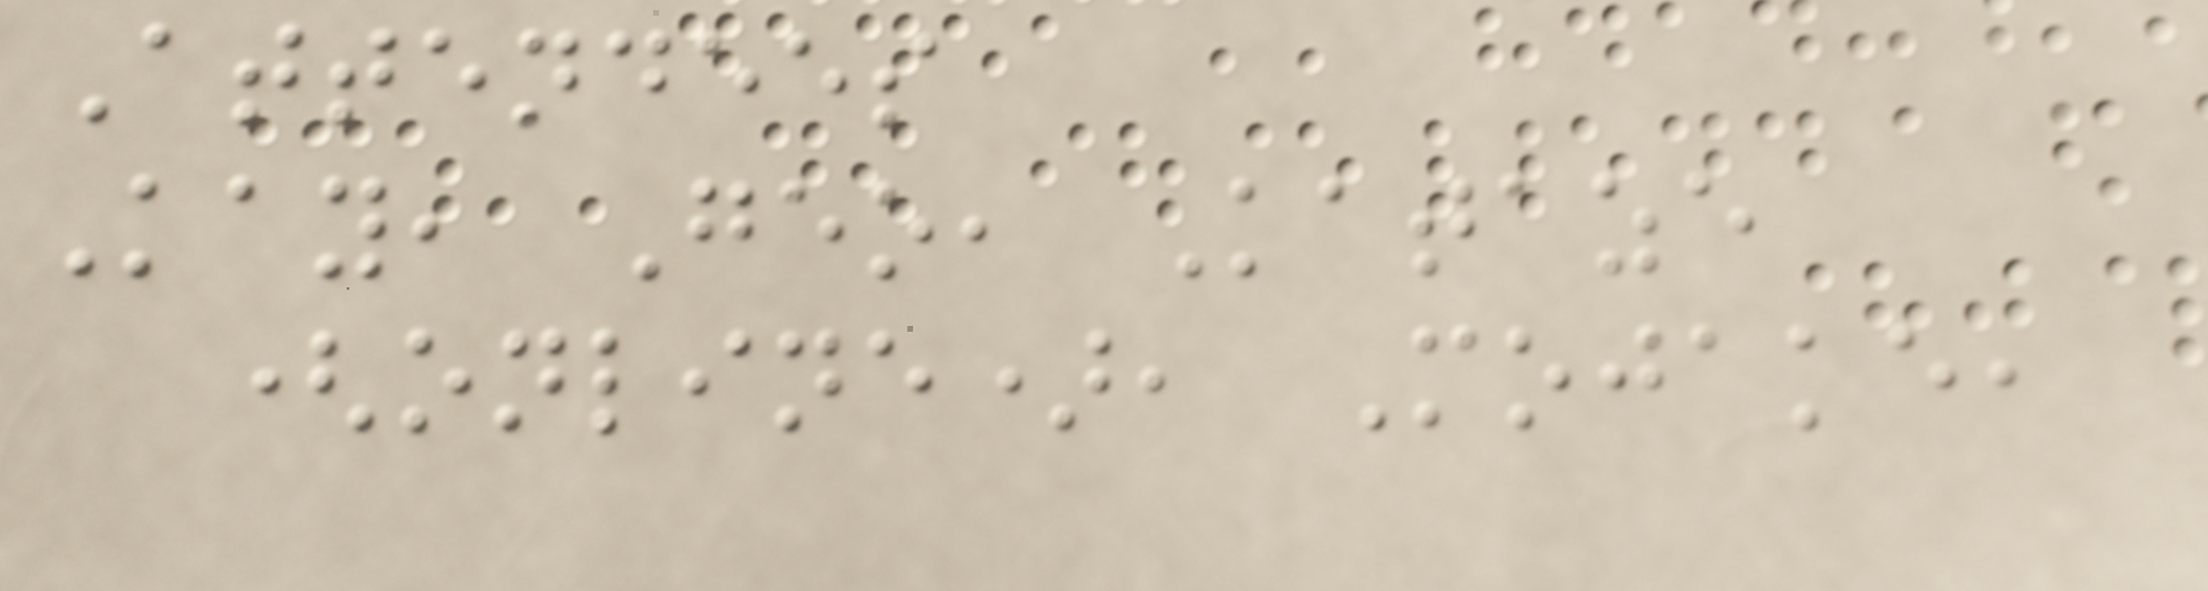Attendees
Kay, Geo, Kataze
(online), Mojake,
